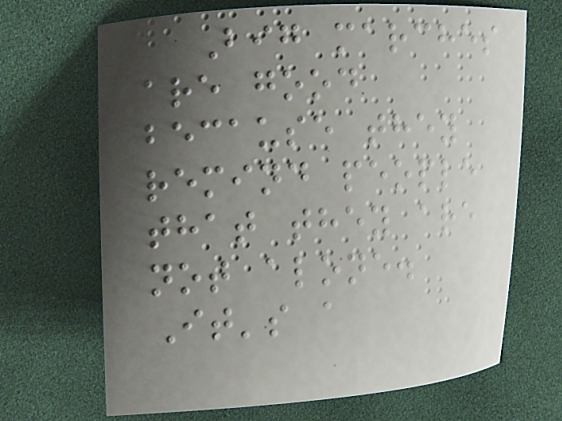Big marches
are good
because they
remind people
that they are
not alone.
It's a
